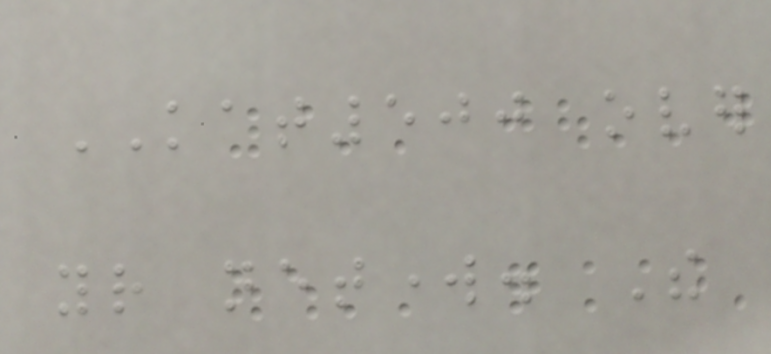KAT500 over
your network. The
